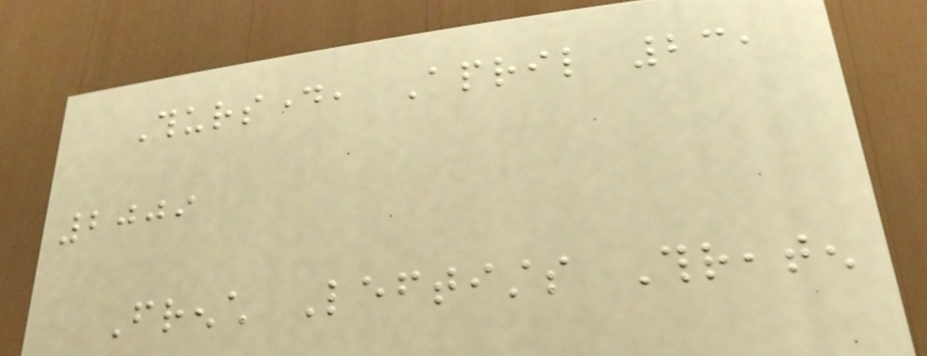Thursday, April 23,
2009
French Leftists Threaten
